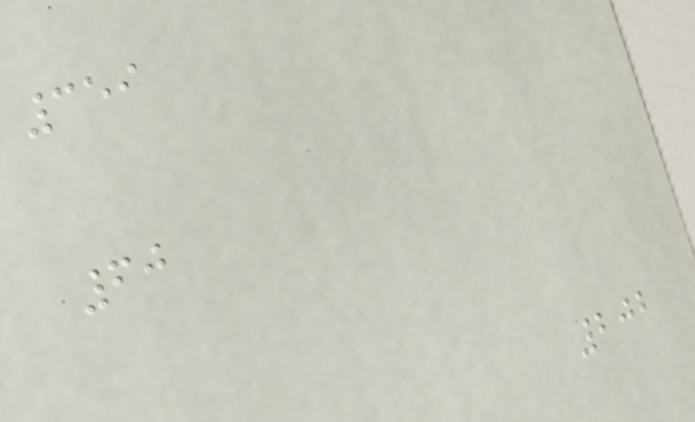359
60
202
